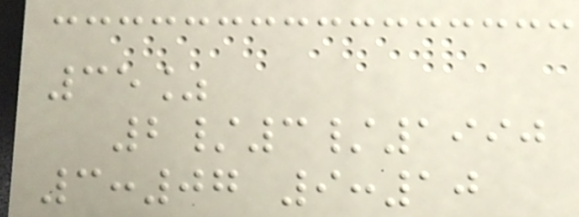35%
2/3/1990
3:07 9:10
